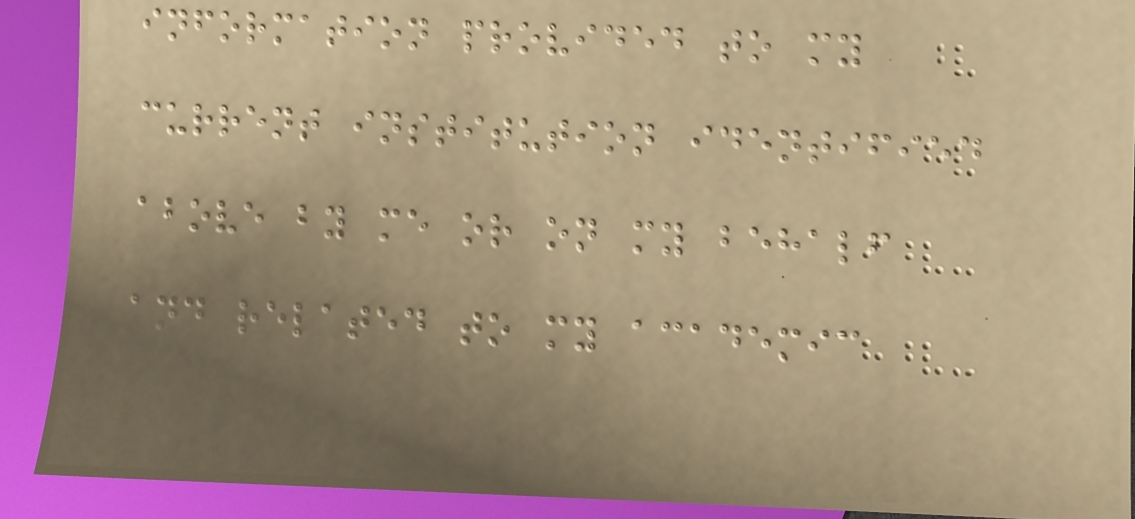information provided to my
current institution identified
above by me or on my behalf
and related to my academic
